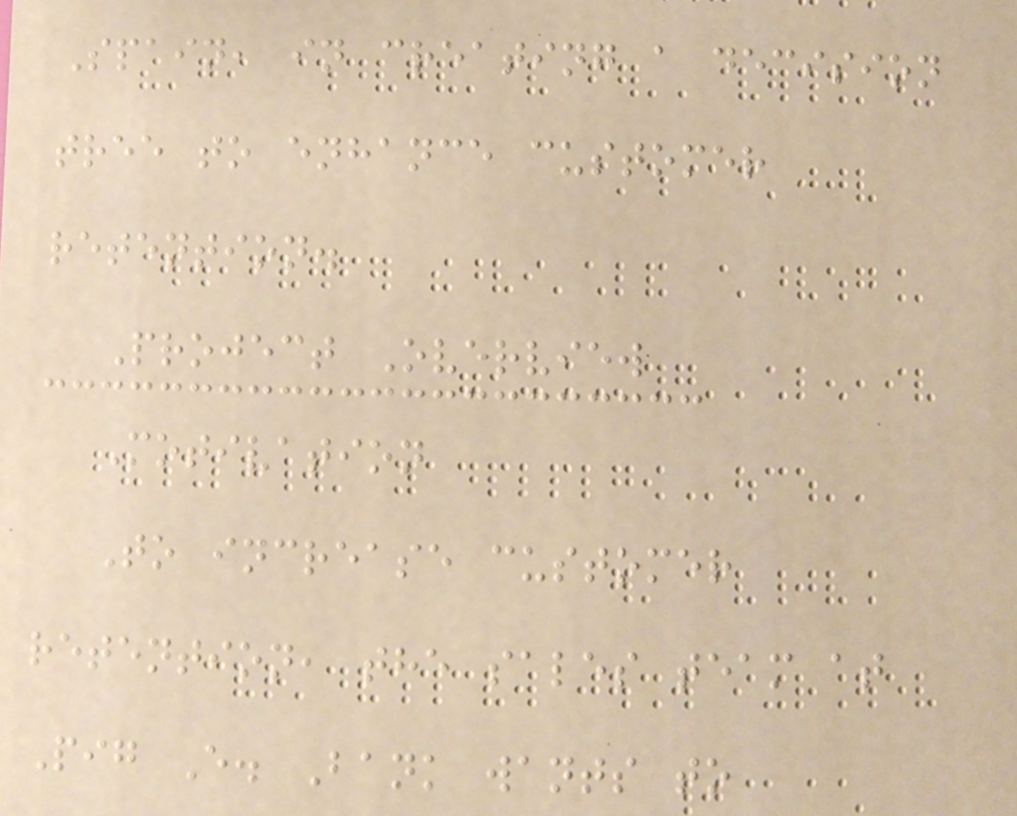Spain, in creating a decision
tree to enhance customer
retention.
Project Overview
Motivation
To increase customer
retention, the sales team at
Pig E. Bank wants to
